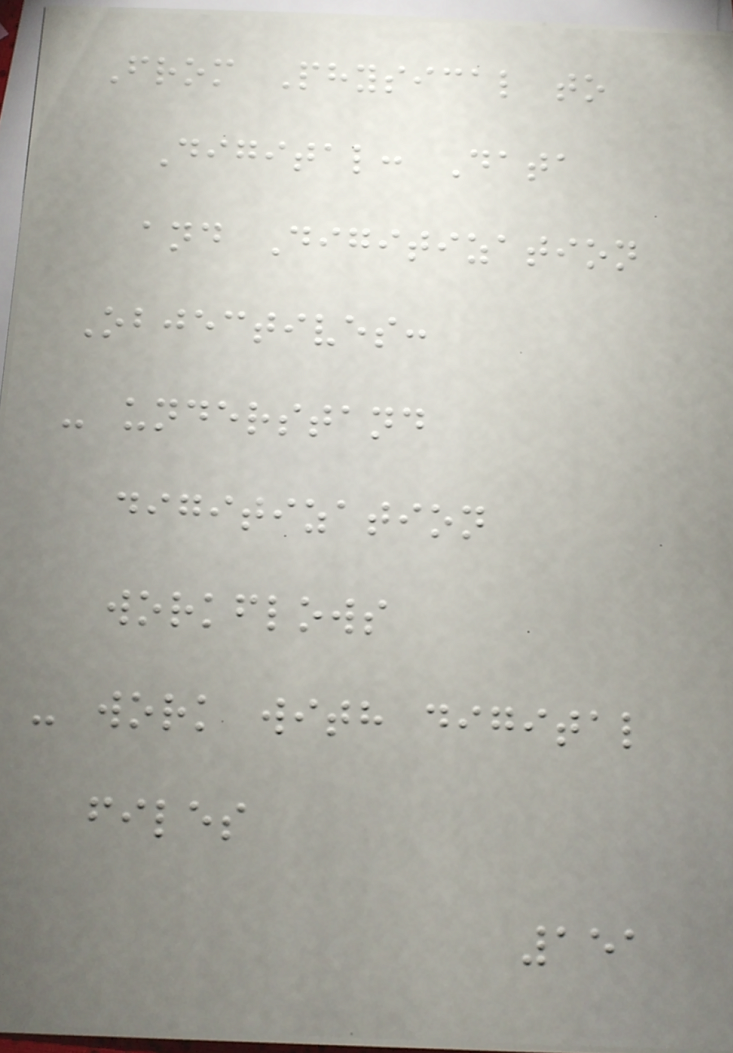From Physical to
Digital: Data
and Digitization
Objectives:
- understand
digitization
workflows
- work with digital
files
151
